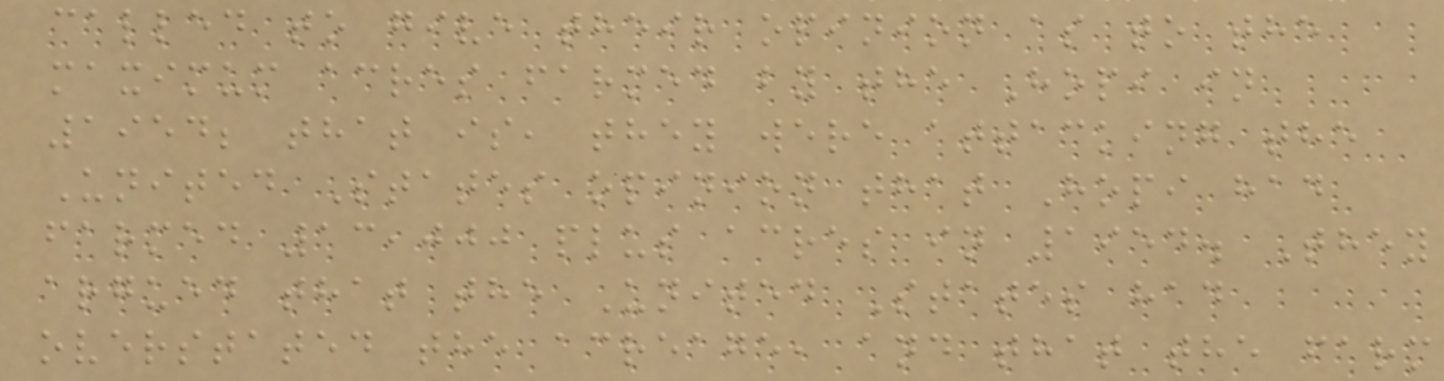called to give their opinion as to the
maximum acres farmed by the Hopi in
1954; that is, they were attacking the
United States opinion that Hopi had
farmed 13,000 plus acres in 1954. They
argued that the United States had
overstated the acreage, and that the farm
